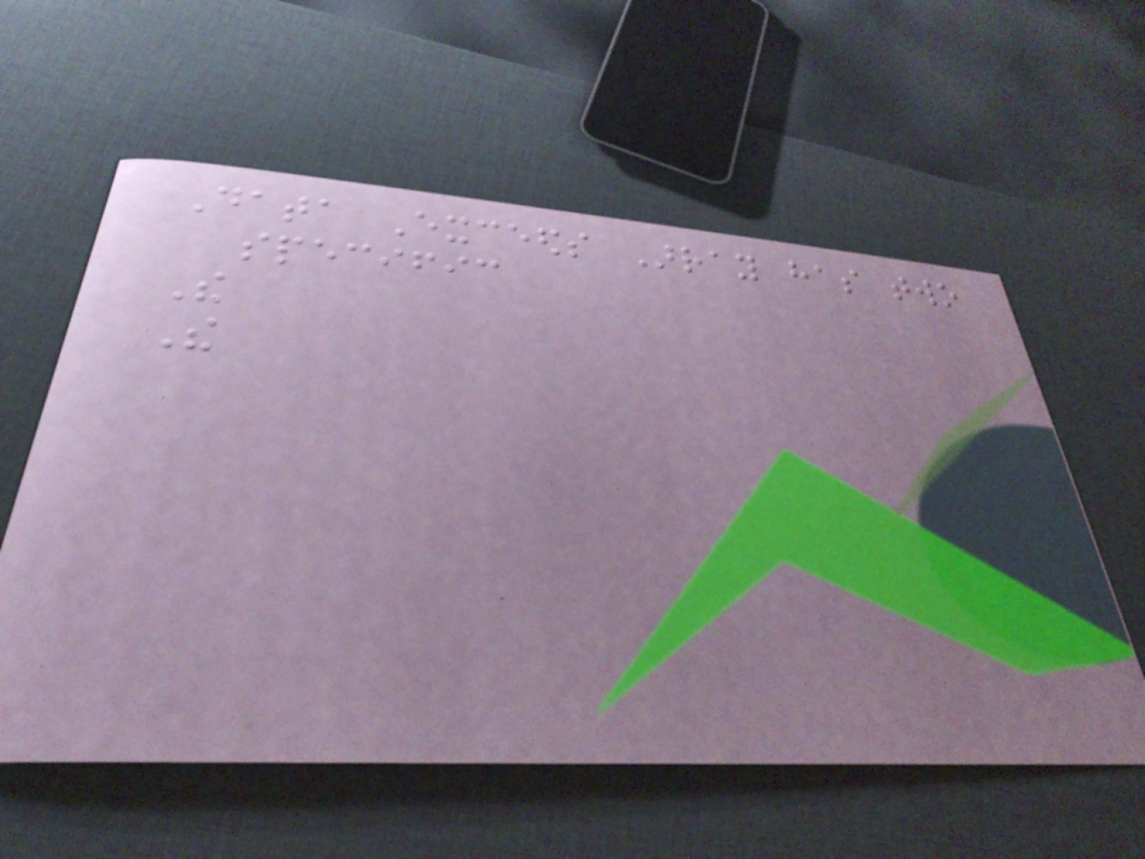Data Exceeds Array has two
specific
The
The
